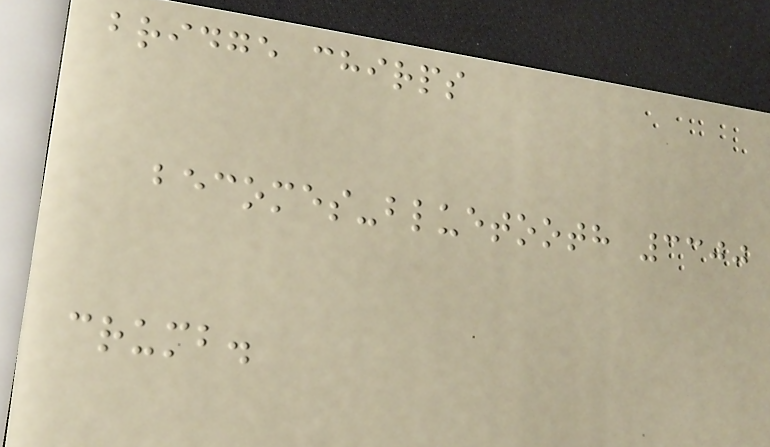bridge chirps
becomes-bluetooth 3300
crumb.
